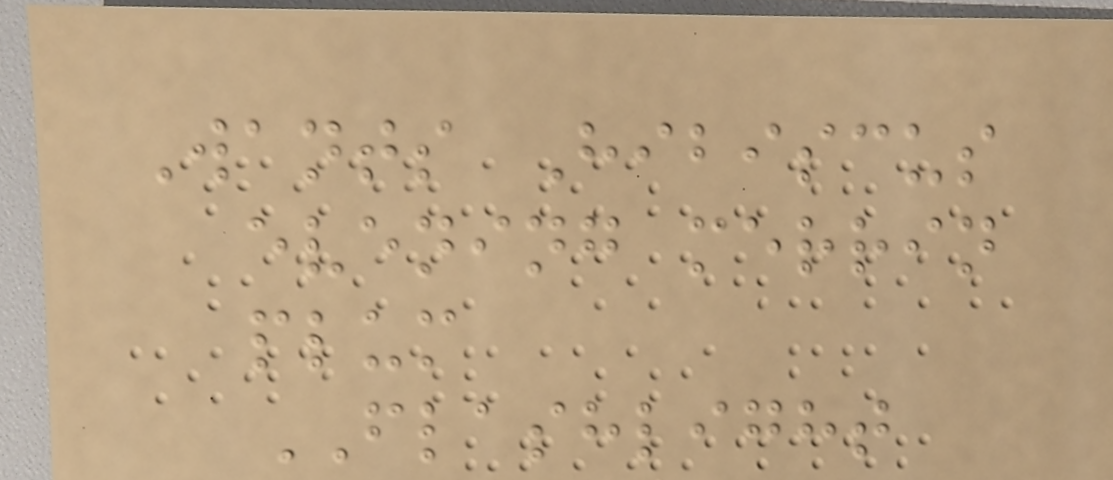Wants Hibiscus
evening merrin
plum
FLASHLIGHT
